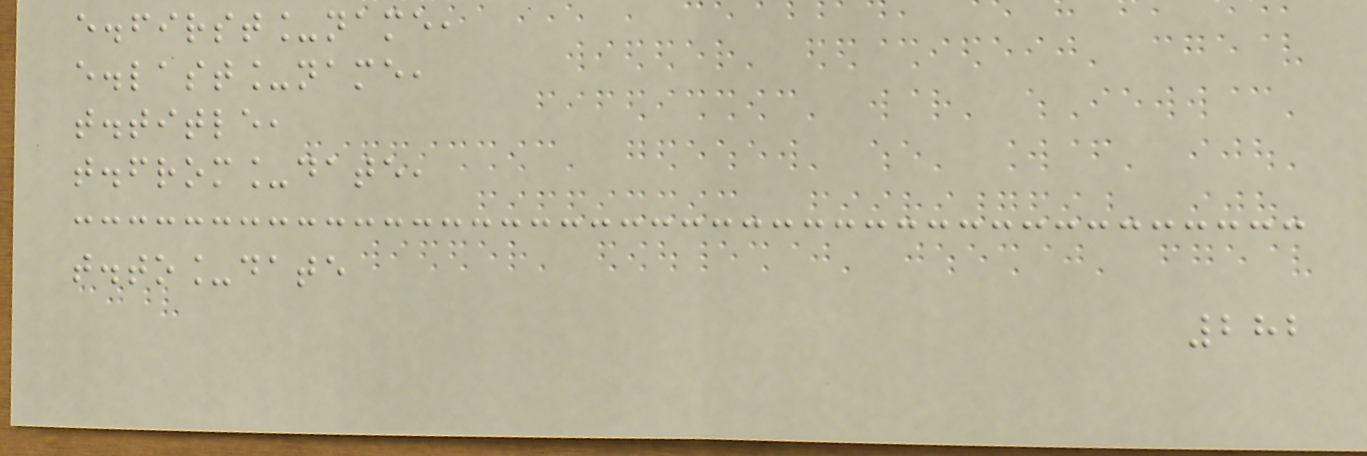e.first_name,
e.last_name,
t.title,
t.from_date,
t.to_date
282
